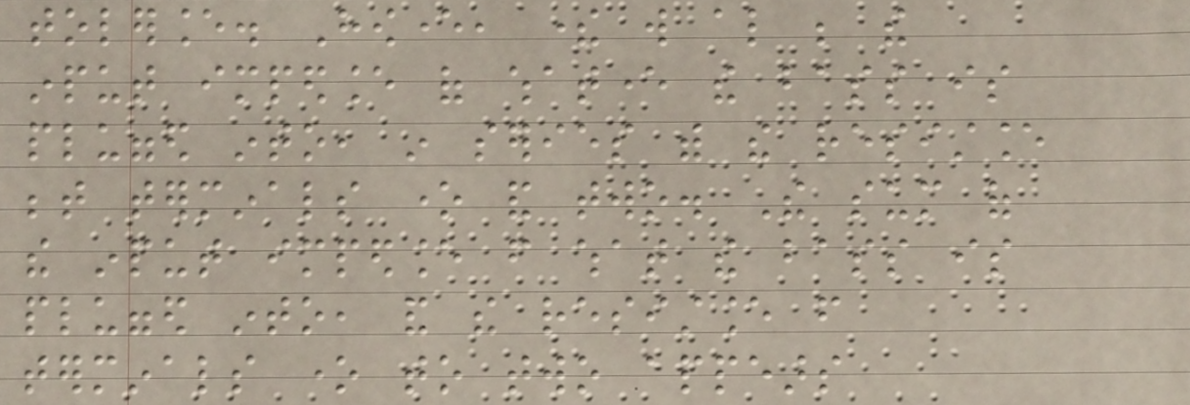tolerance. However, there will also be the
input impedance of whatever the bass is
plugged into, in series with the resistance
between terminals one and two. The sum of
the input impedance from what the bass is
plugged into, and the resistance from
terminals one to two appears
